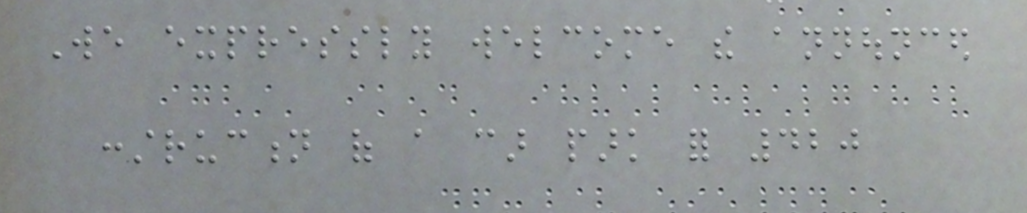We expressly welcome the announced
construction of a car park for 420
